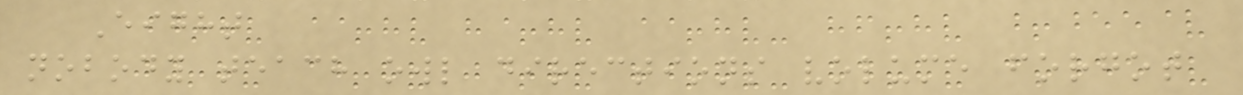Eight
nobody teach owl directions volume forgot
